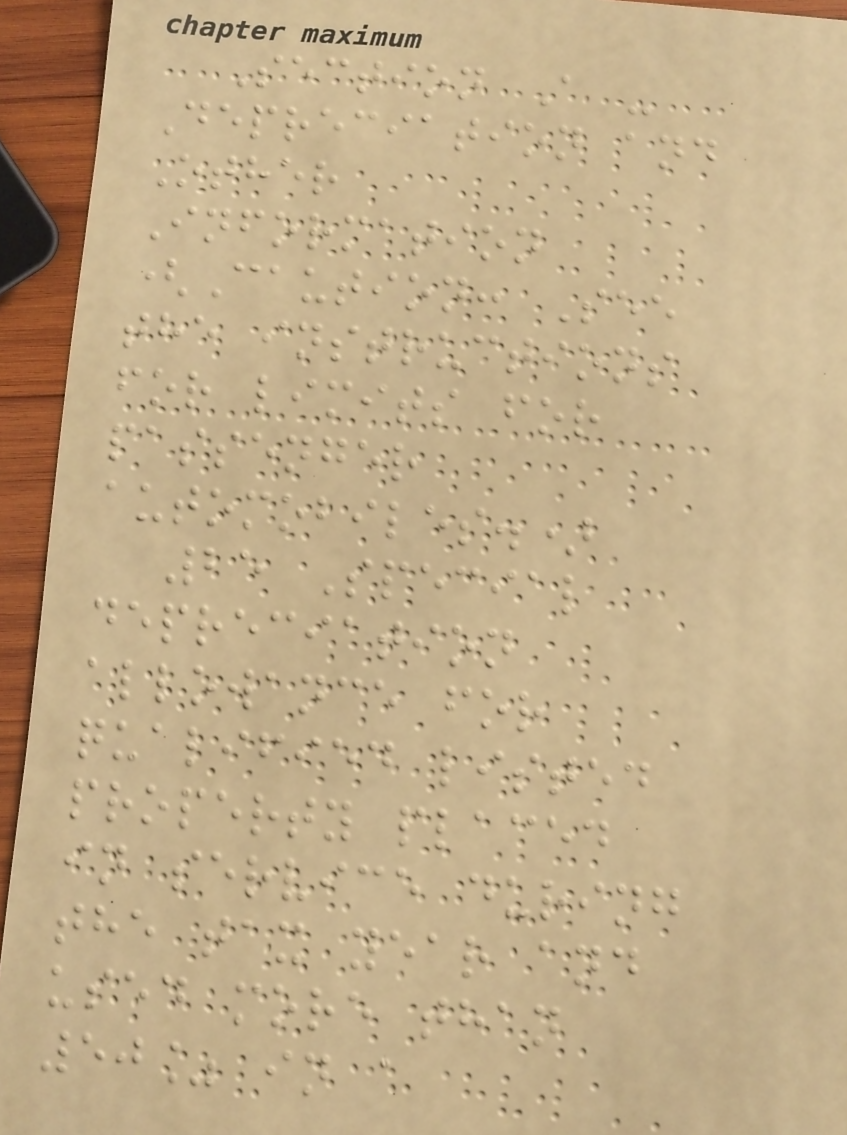Section A -
Depreciation and
Other
Information
(Caution: See
the instructions
for limits for
passenger
automobiles.)
25 Special
depreciation
allowance for
qualified listed
property placed
in service during
the tax year and
used more than
50% in a
